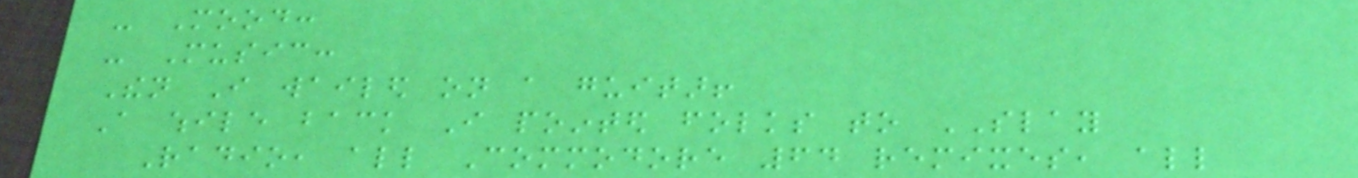- Mood:
- Music:
Then I wailed on a guitar!
A while back I pointed folks to SLAY
Radio, all Commodore 64 remixes, all
